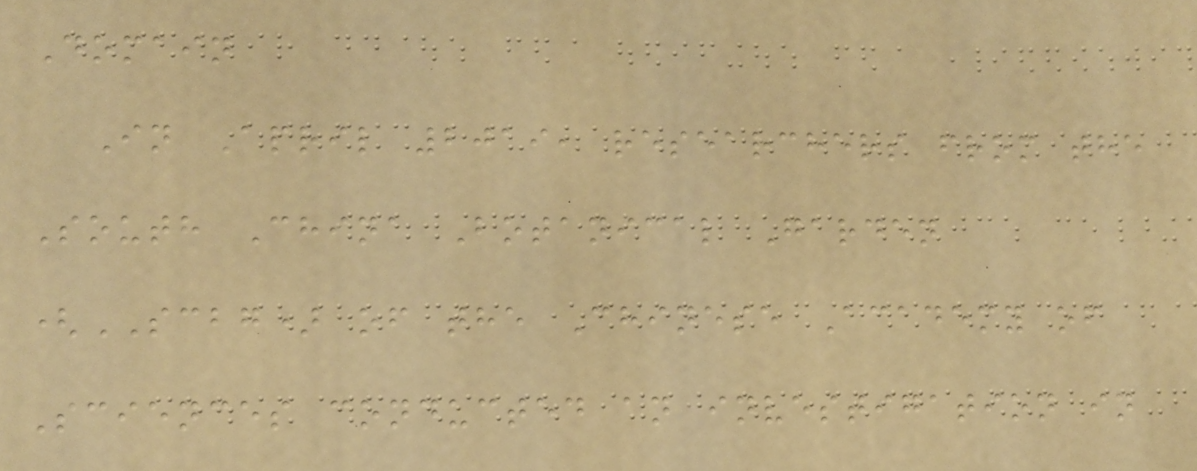Domain
In April 2019, researchers from the
South China Botanical Garden
(SCBG) of the Chinese Academy of
Sciences conducted an investigation in
